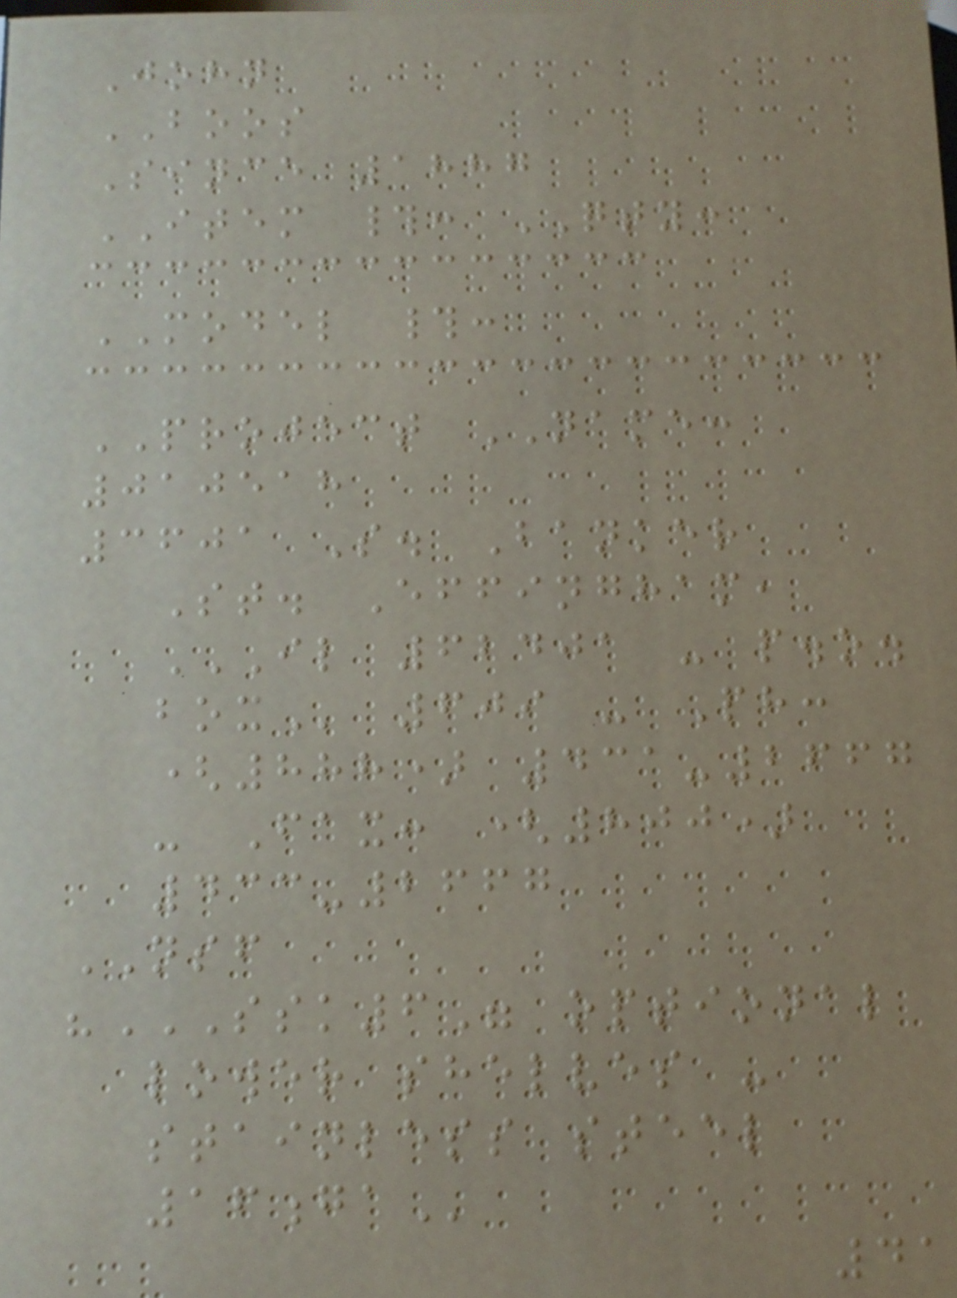John
BOOS
Since 1887
ITEM #: QTY:
MODEL #:
PROJECT NAME:
010518
3601 S. Banker
St. Effingham,
IL 62401 - P.O.
BOX 609 - Ph:
(888) 431-2667
- Fax: (800)
433-2667
NSF
"SSK6" OPTIONAL
LOWER SHELVES -
STAINLESS STEEL
16GA
41
